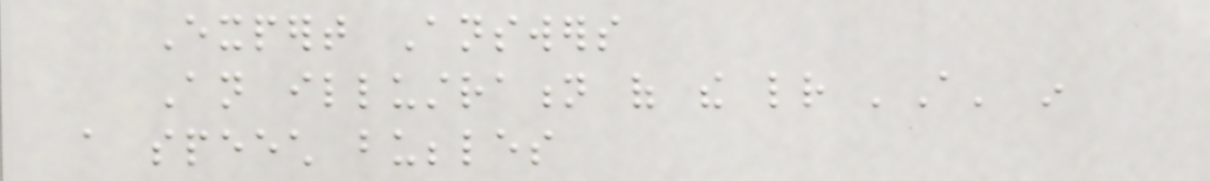Expert Answers
An illustration of the letter 'A' in
a speech bubbles
